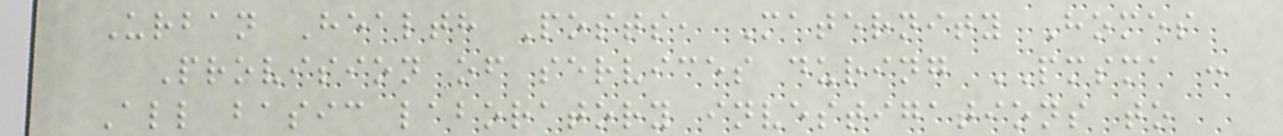Urban Health Posts, Maternity Homes
Provision of services during PMSMA :
All basic laboratory investigations to
